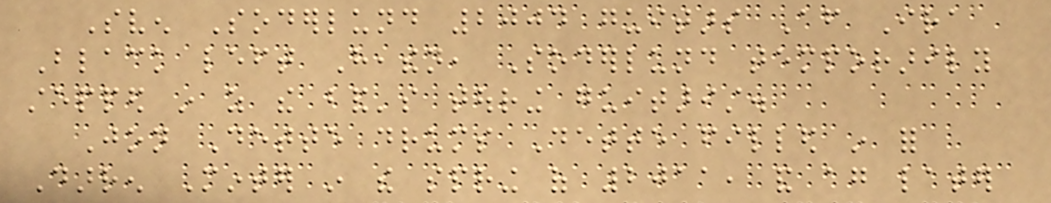Sven Soderlund 2004 guitars After Ira
Black left Heathen, Soderlund temporarily
stepped in as the band's touring guitarist.
Jon Dette drums Dette filled in for
Darren Minter in the spring of 2011, and again later
